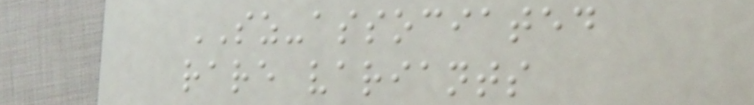SZ-associated
rare variants
